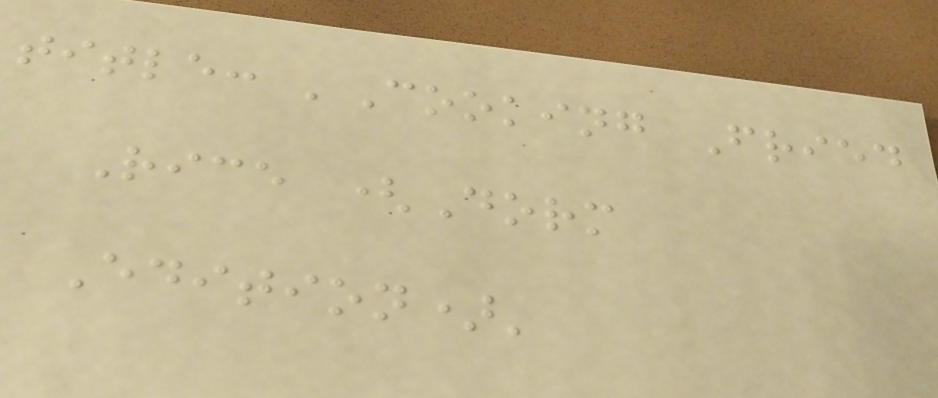title: 'Cooking Fried
Rice (Dorm
Edition)'
